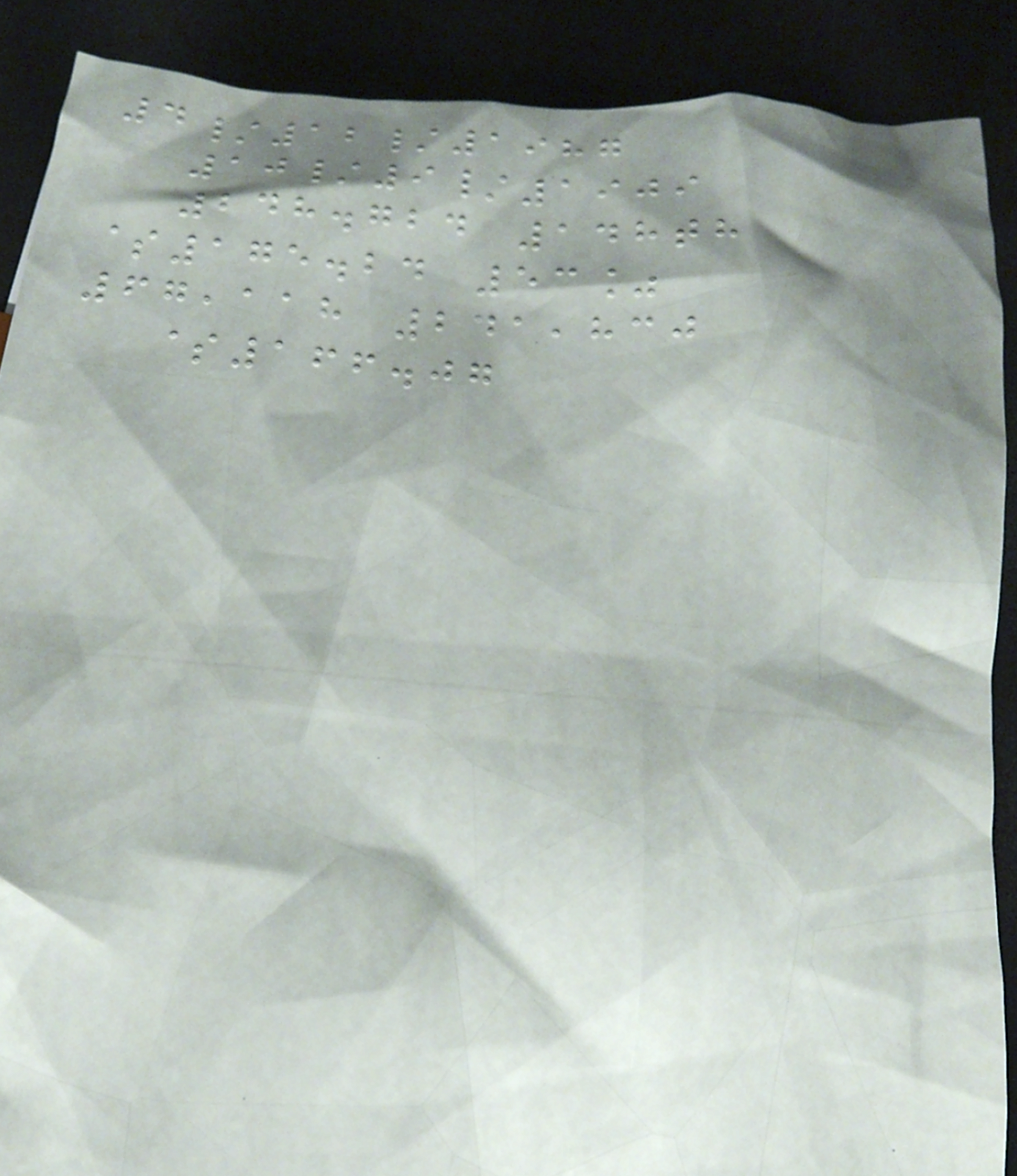4/12/1987
10/9/1909
248.724 148th
$175.24 53%
67,118 241,830
$166.07
